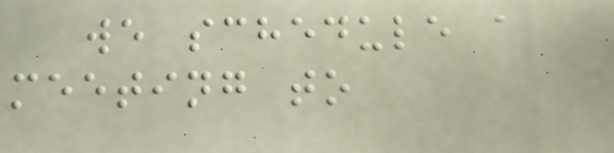we schedule a
meeting to
